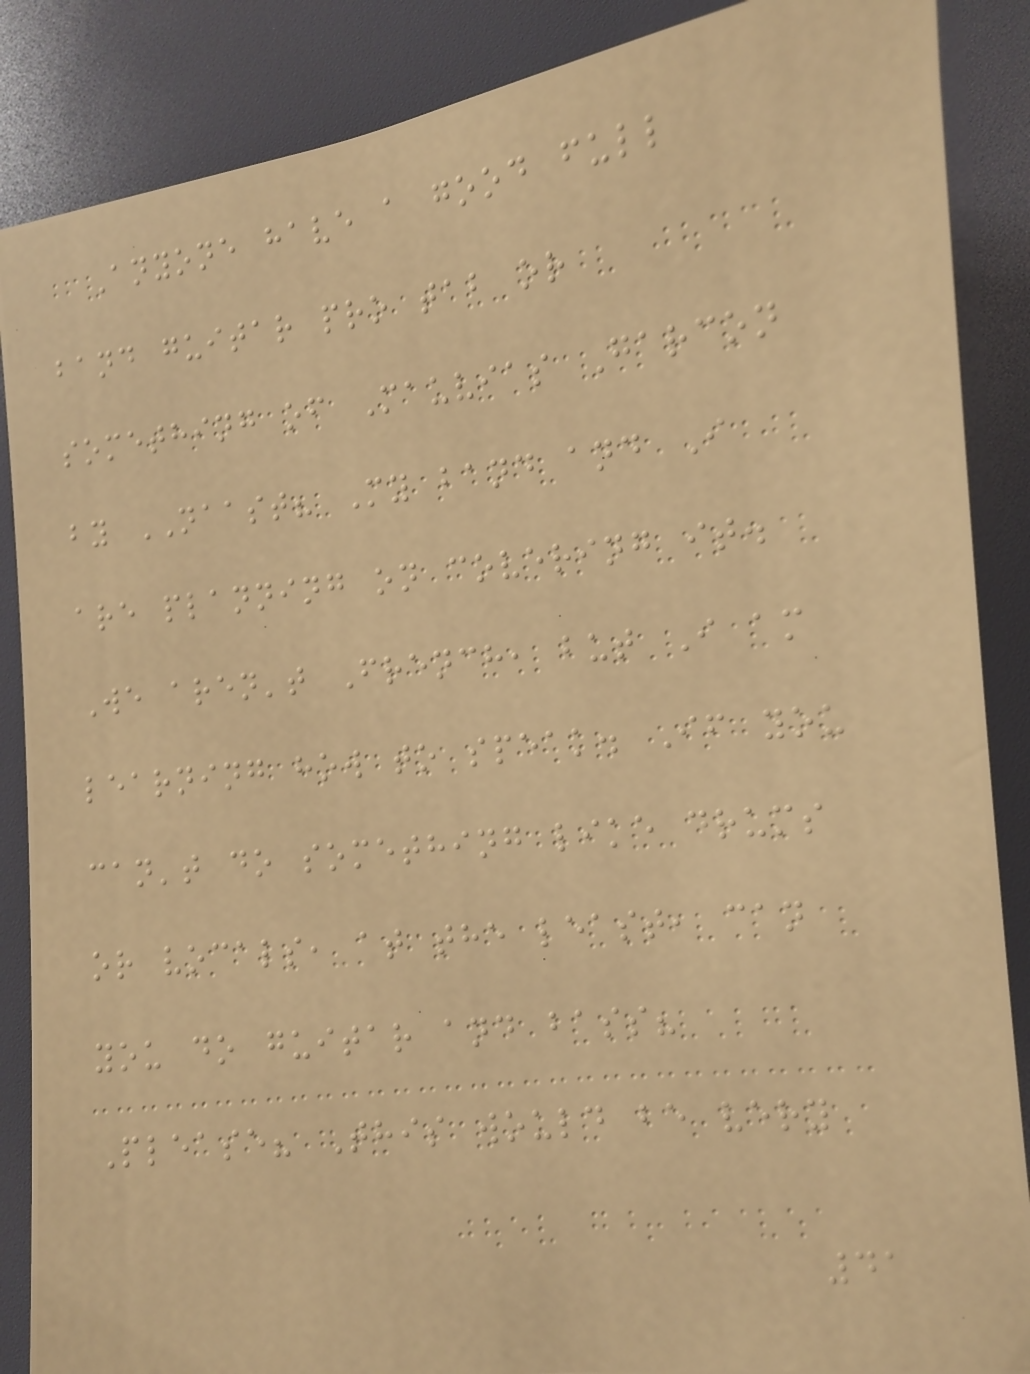Anyone have a good full
band guitar pro tab or
something of Mauvias Garcon
by NAAST? My band and I
are planning on covering it.
We aren't French, but I am
learning how to speak. If you
can't do something like drums
or vocals, at the least, can
you do guitar and bass?
Please? This would be very
41
